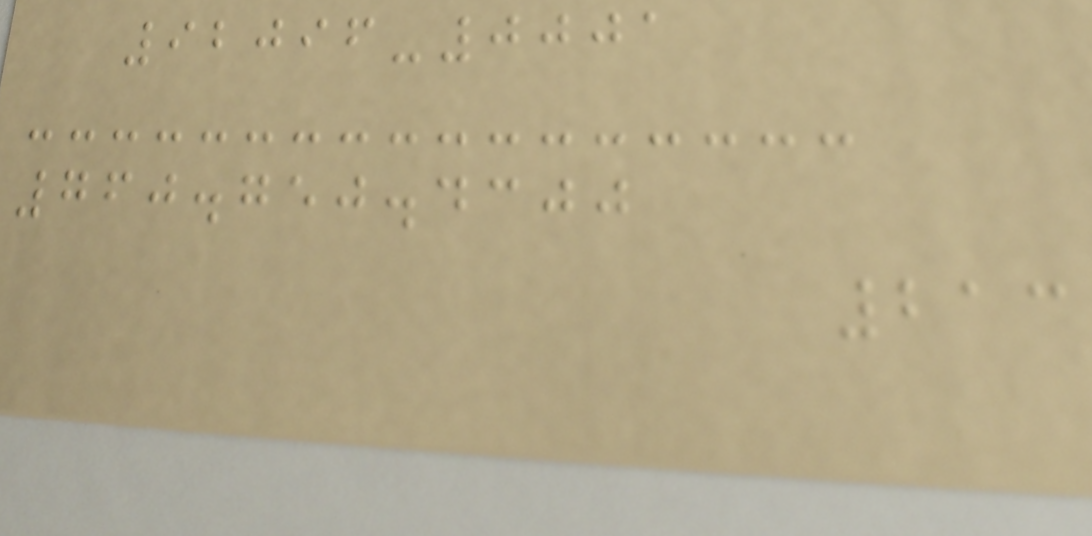92096-0001
760.750.4300
213
